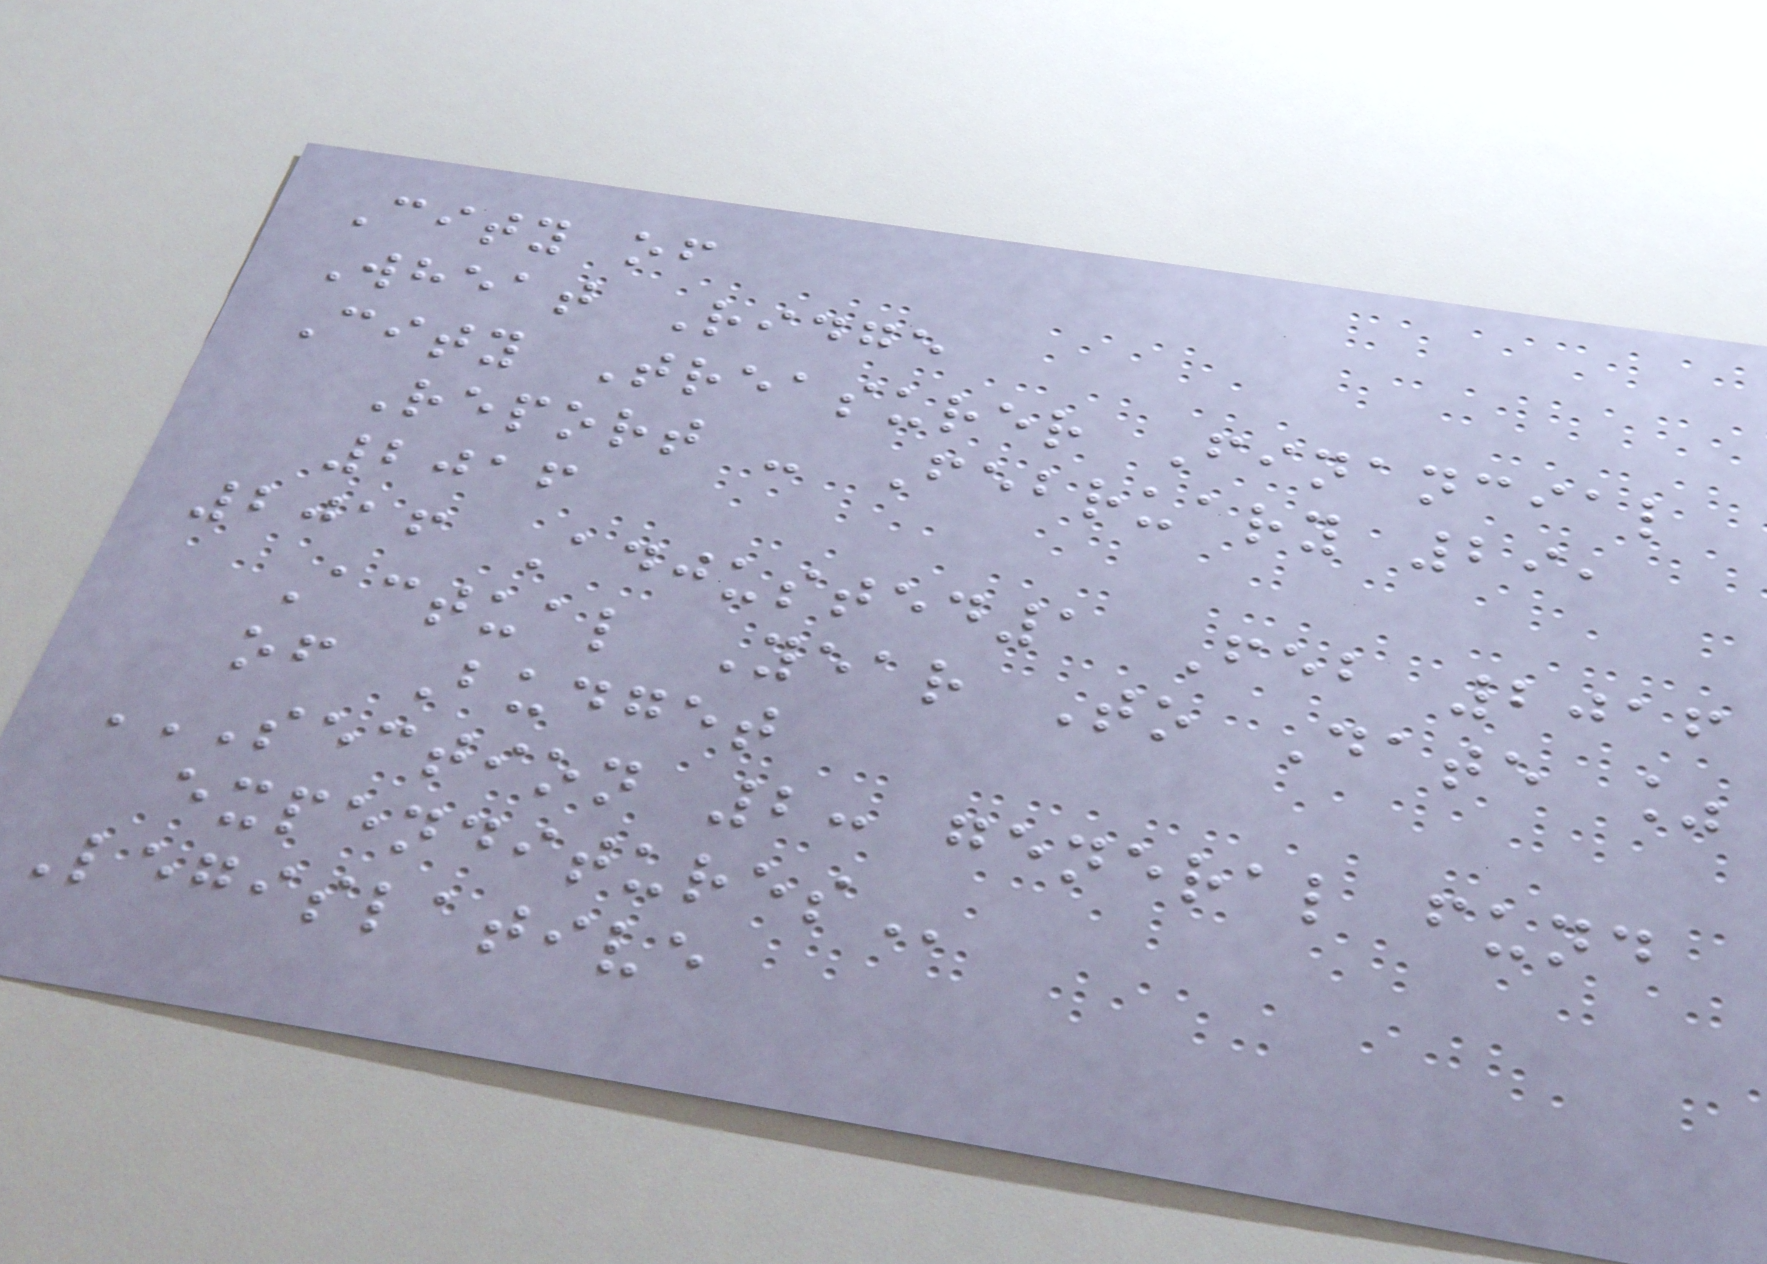City of
Wheat Ridge
City Treasurer Financial
Report - February 29,
2016
2016 Adjusted1 Feb 2016
Actual Year To Date %
of Budget
SECTION 2: GENERAL FUND
EXPENDITURES
Legislative
